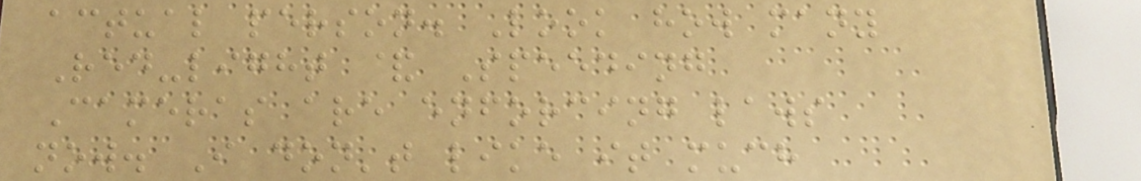actual person. Look how many
Red-light & Speeding
Cameras are enforcing laws
now. I don't like it much
